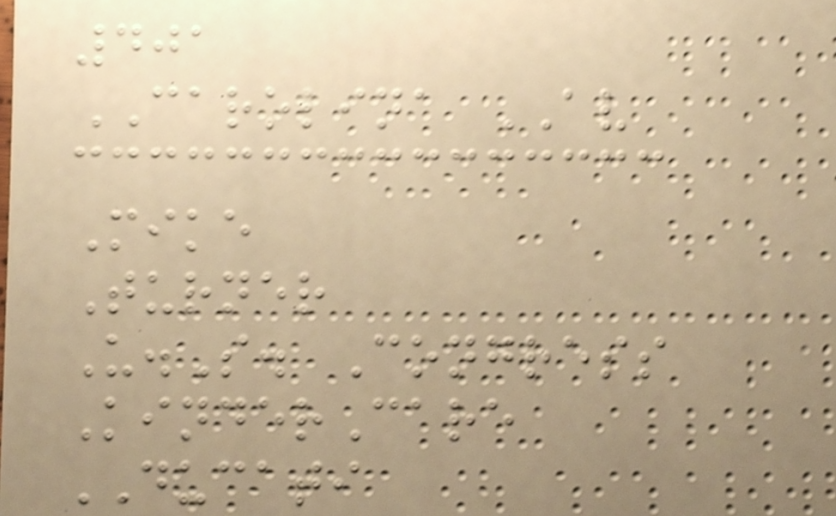401
CAROLINA AV
Mike
Turner
U.S. Congress
KinderCare
DUCATI
